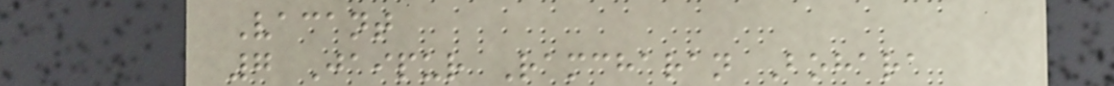Vacant
7 Jaipur Ramcharan Bohara
